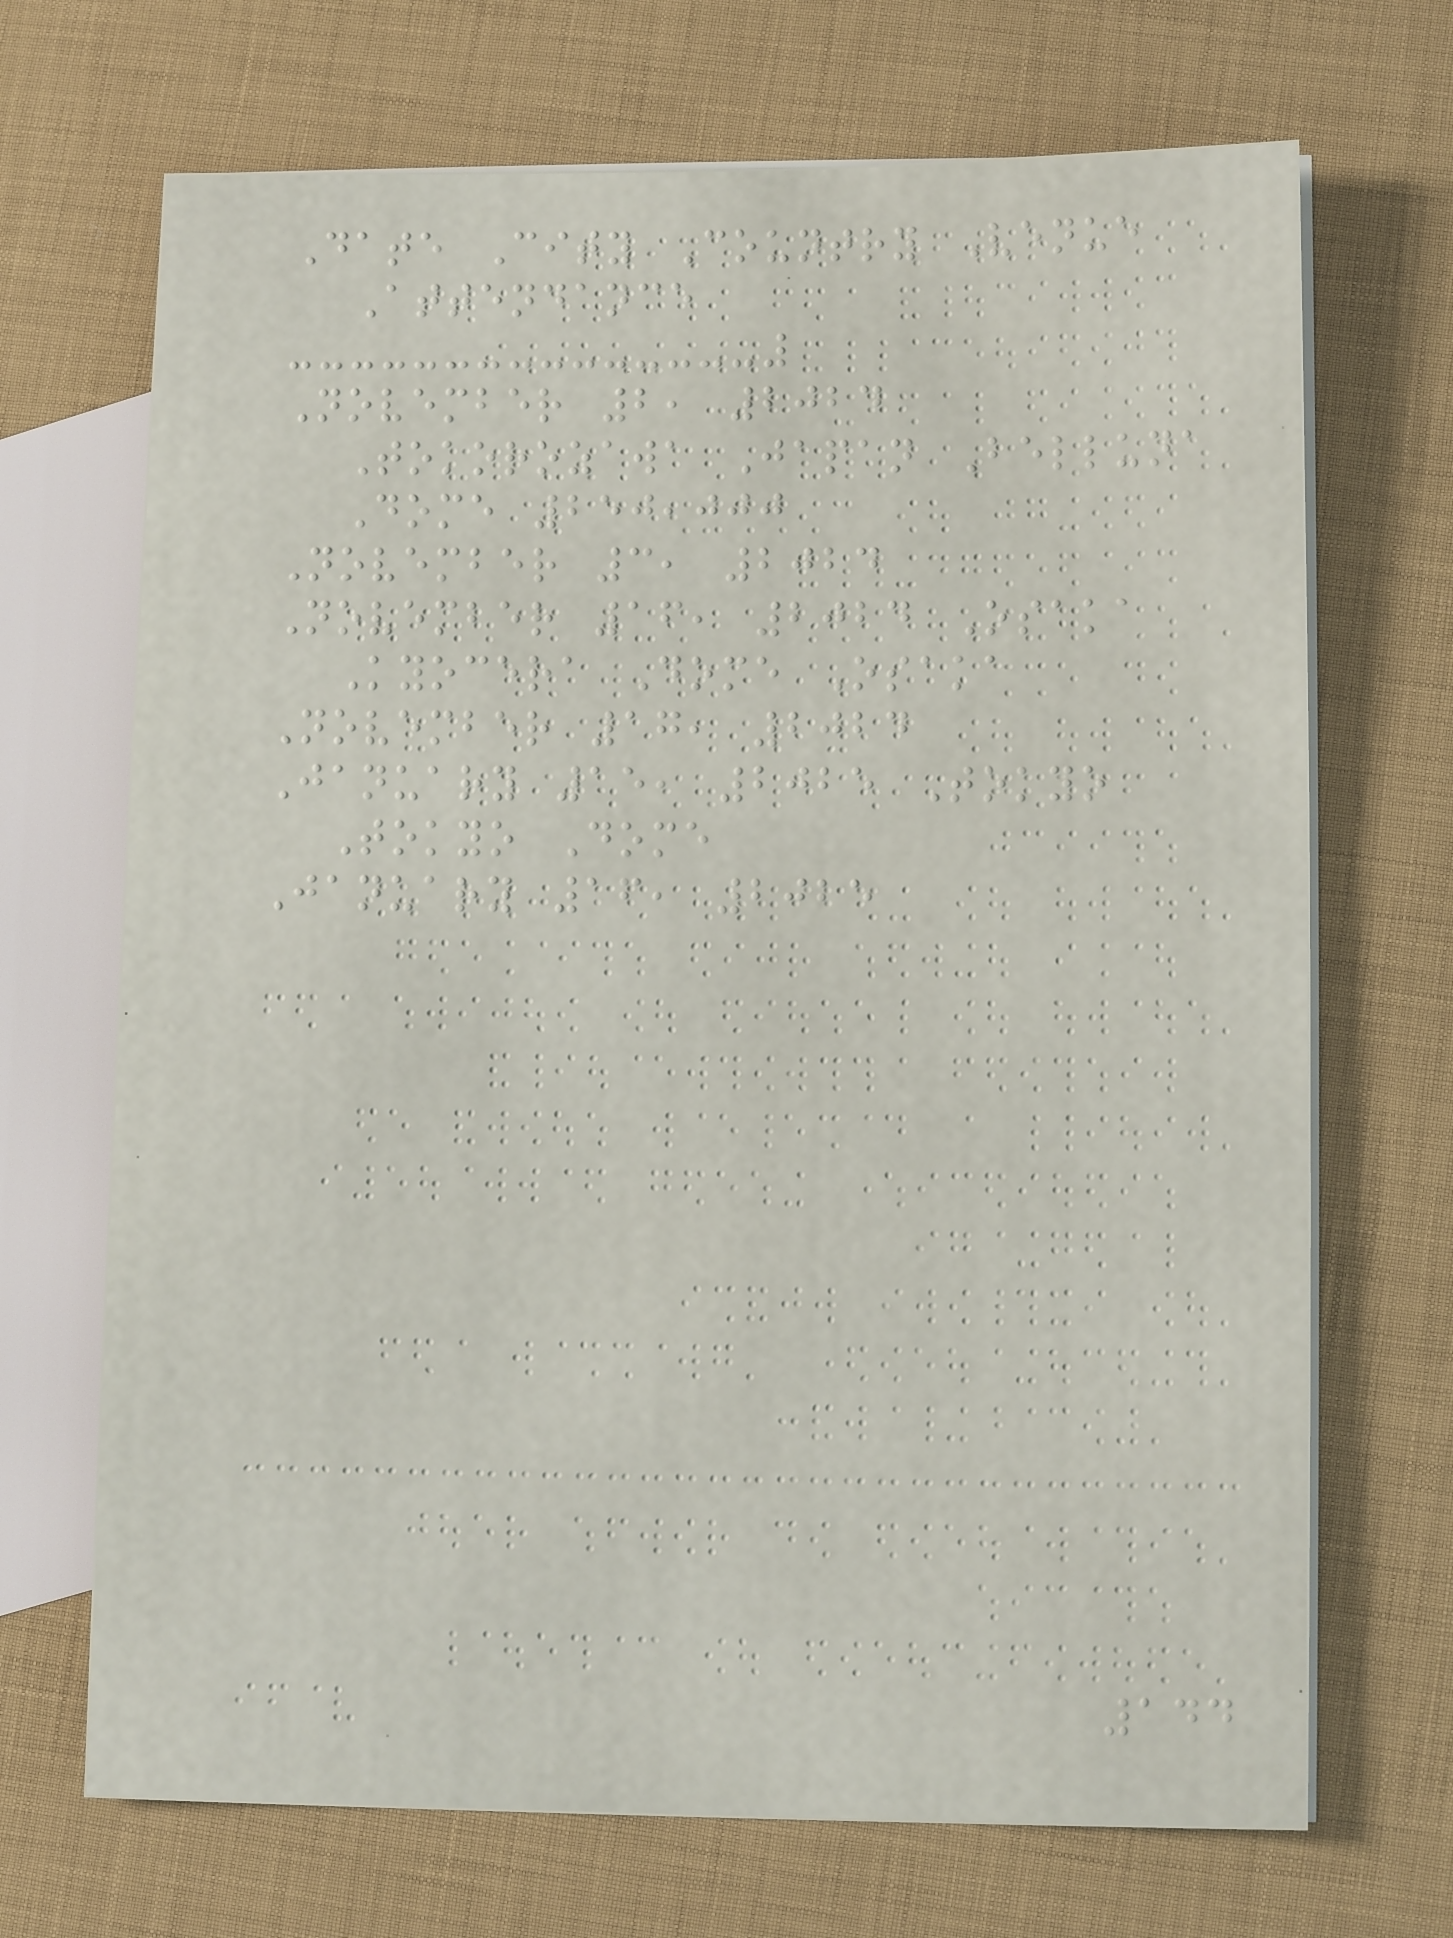Date City Country Venue
Attendance
November 2, 2024
Tokorozawa Japan Belluna
Dome 250,000
November 3, 2024
November 16, 2024 Osaka
Kyocera Dome Osaka
November 17, 2024
January 15, 2025 Tokyo
Tokyo Dome
January 16, 2025
144
